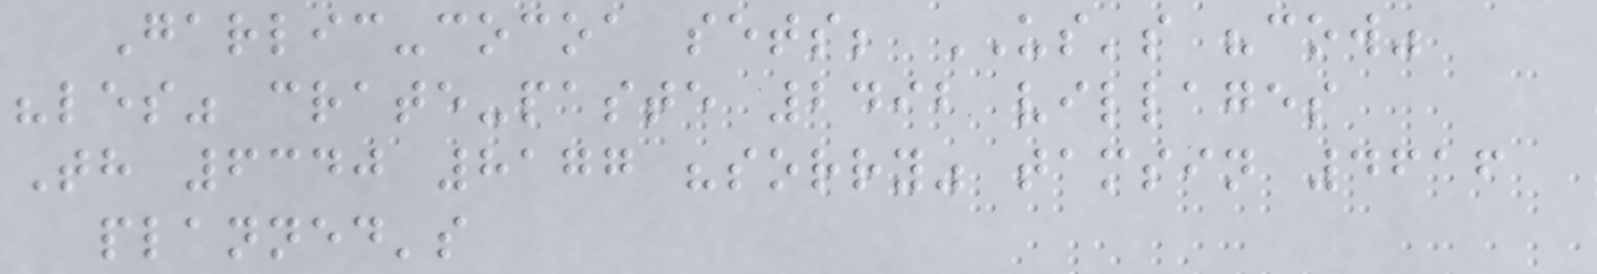Garlic-cocoa sets; US's "cow"
"les" crate-paste 2492 villages
Th 6340 8177 "sorry" tamsin 4616
planned's
